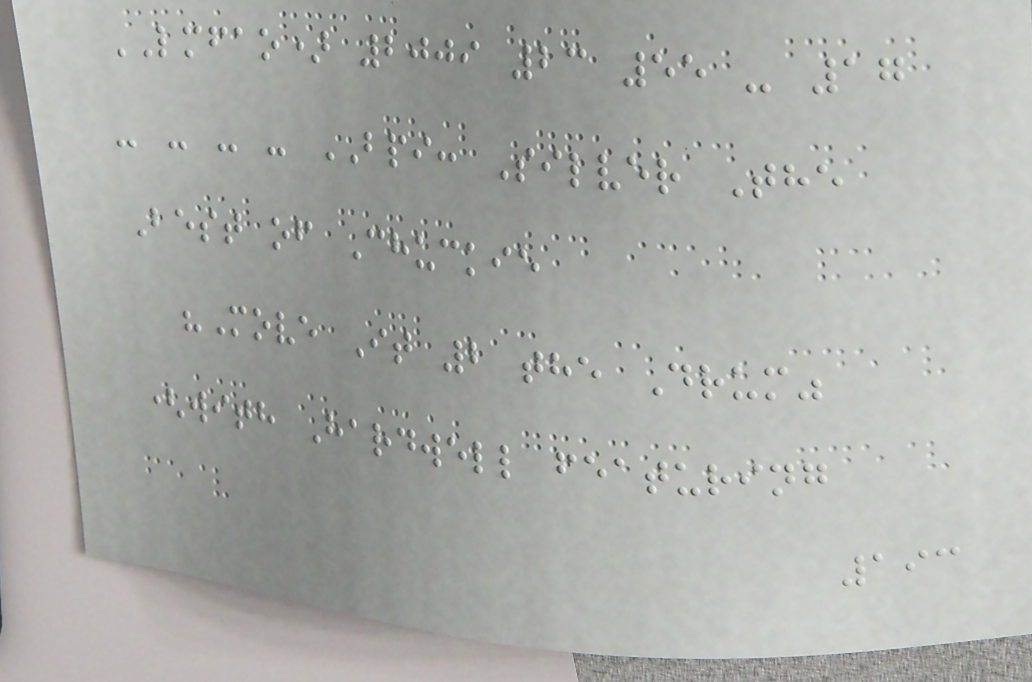LMFAO) 2009 23 55 - 17
- - - - BPI: Silver The
Best of Chuckie
"Move It 2 the Drum"
(with Hardwell featuring
193
